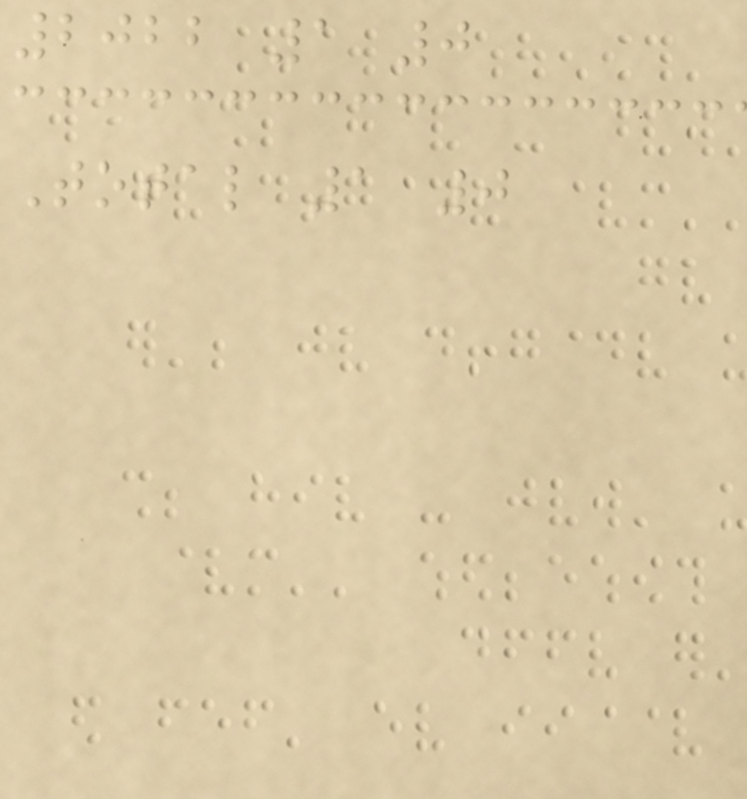2022 1 0
Total 1 0
